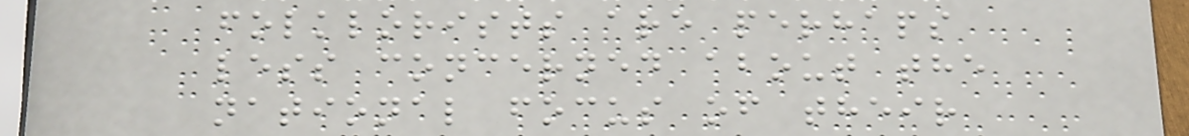folklorists are perhaps
less concerned about the
national focus of their
